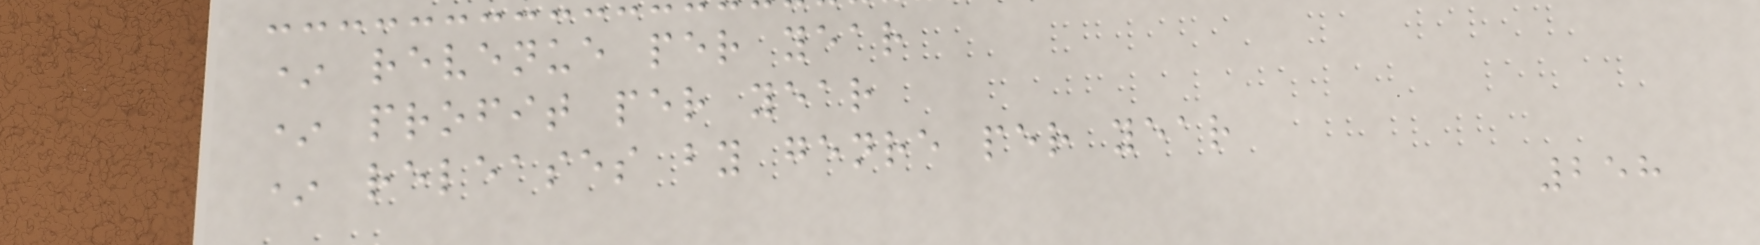* revenue per year
* profit per year
* releases by genre per year
258
